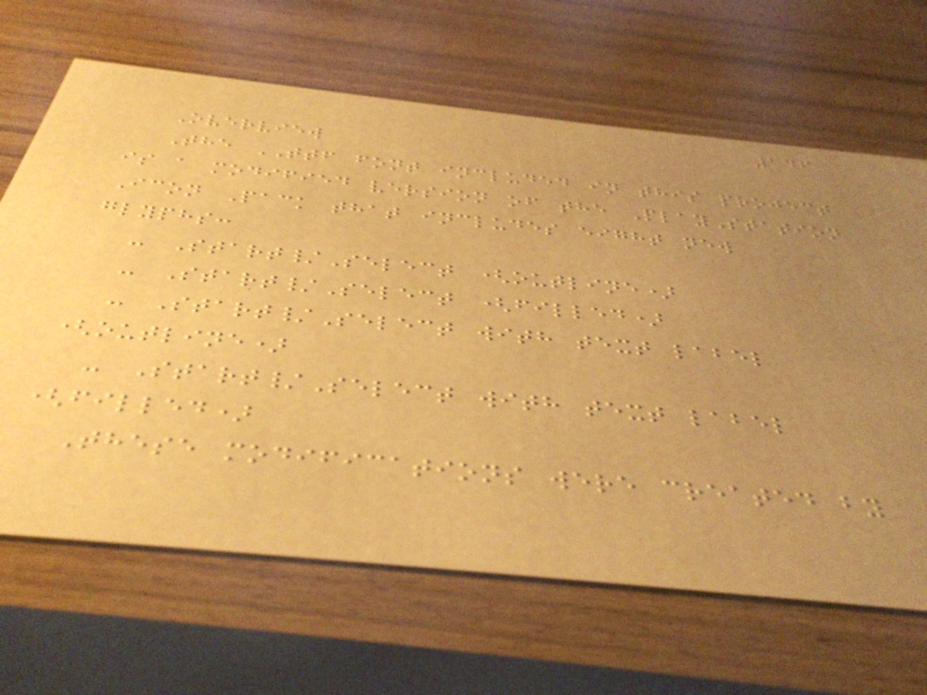146
Overview
The TTF font included in this project
is a modified version of the PlayStation
Icon Pack that includes eight new
glyphs:
- Start/Select (outline)
- Start/Select (filled)
- Start/Select with text label
(outline)
- Start/Select with text label
(filled)
These modifications were created by
